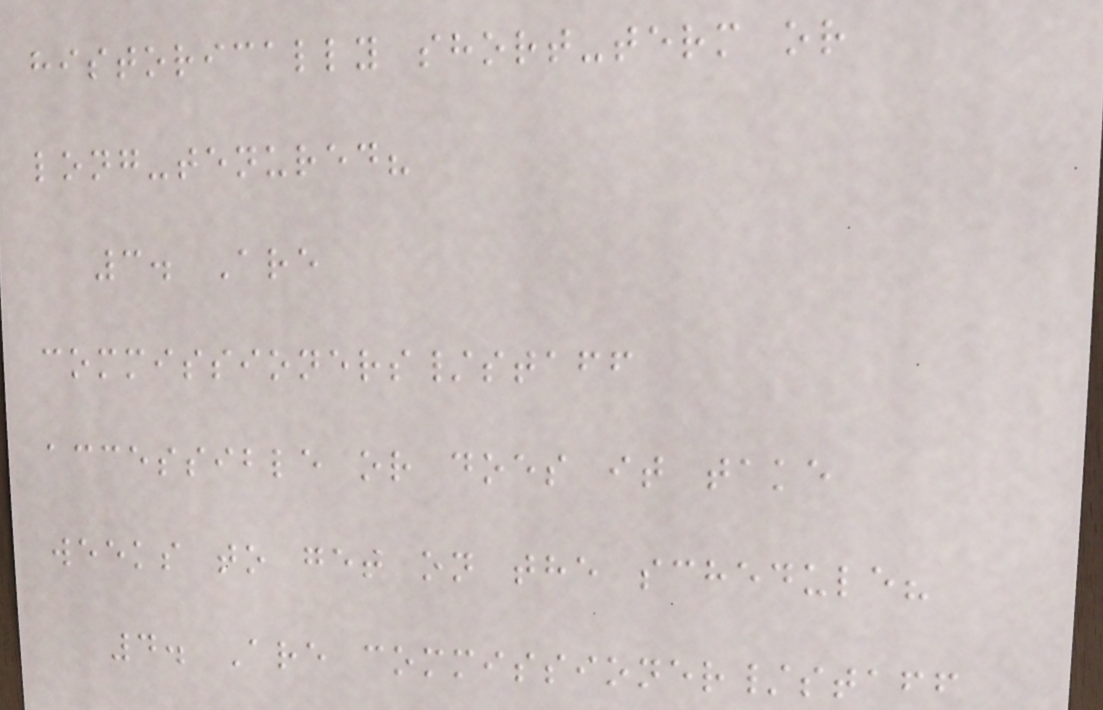historically short-term or
long-tenured?
3. Are
commissioners/staff
accessible or does it take
weeks to get on the schedule?
4. Are commissioner/staff
